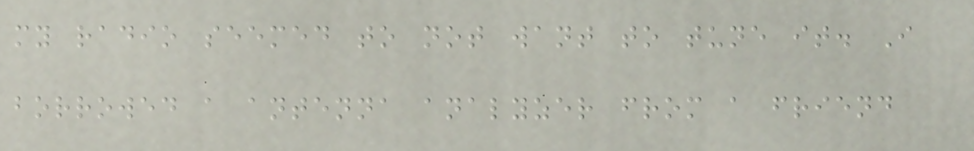my radio seemed to not want to tune it. I
borrowed a antenna analyzer from a friend
